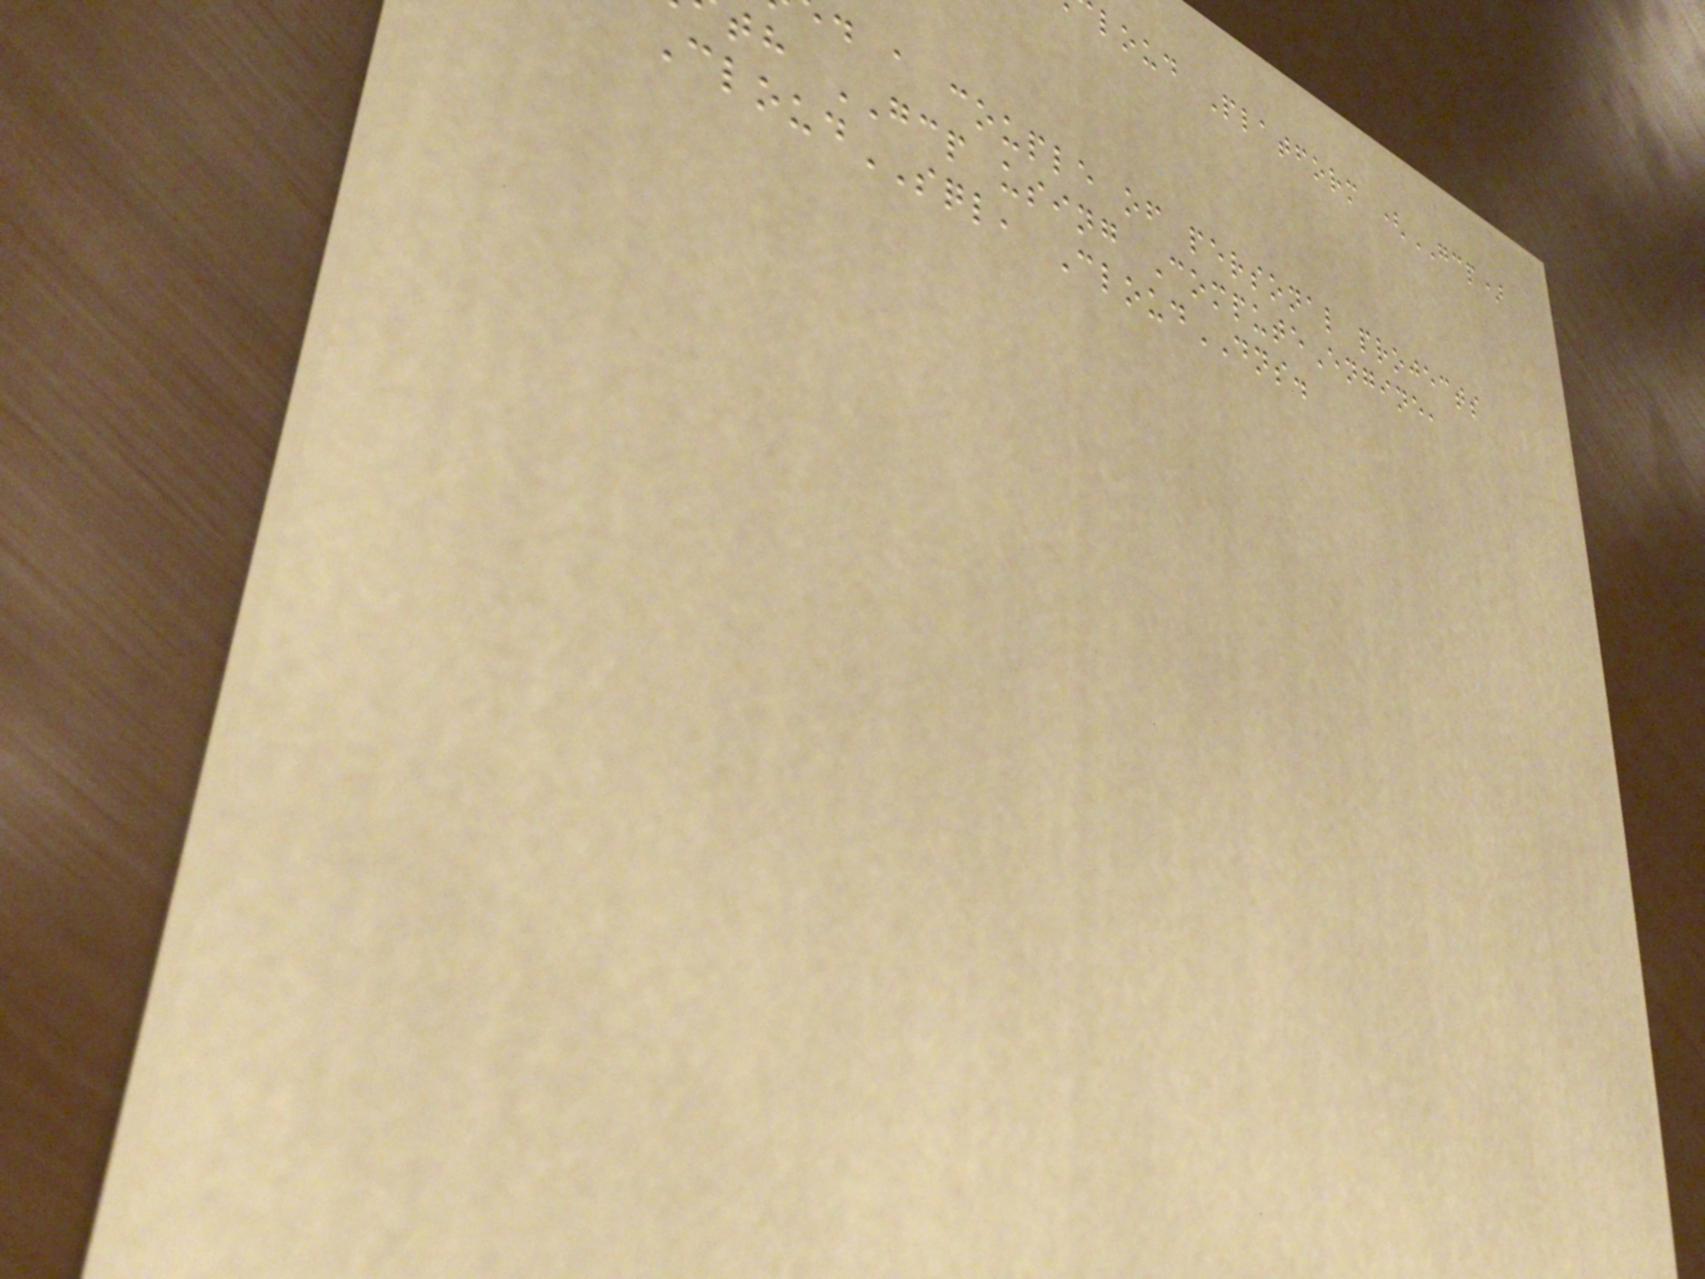loud Platform (GCP)
d a couple of personal projects
th GCP using ComputeEngine,
CloudSQL, CloudDNS.
